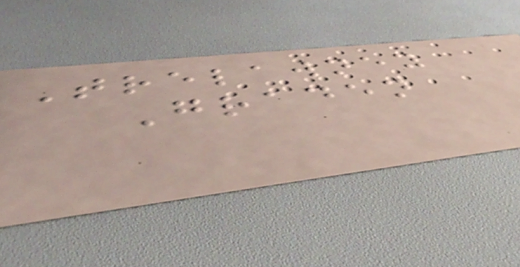Trelawney
Graden
